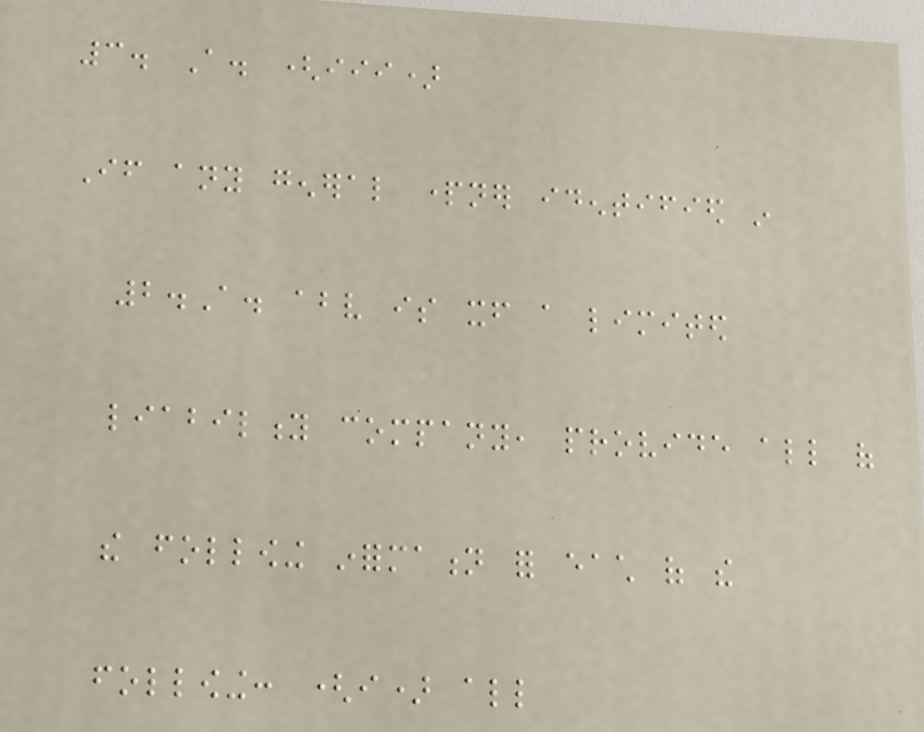3. A. (iii)
If any general partner identified in
2.A. above is itself a limited
liability company, provide all of
the following information for each of the
following: (i) all
